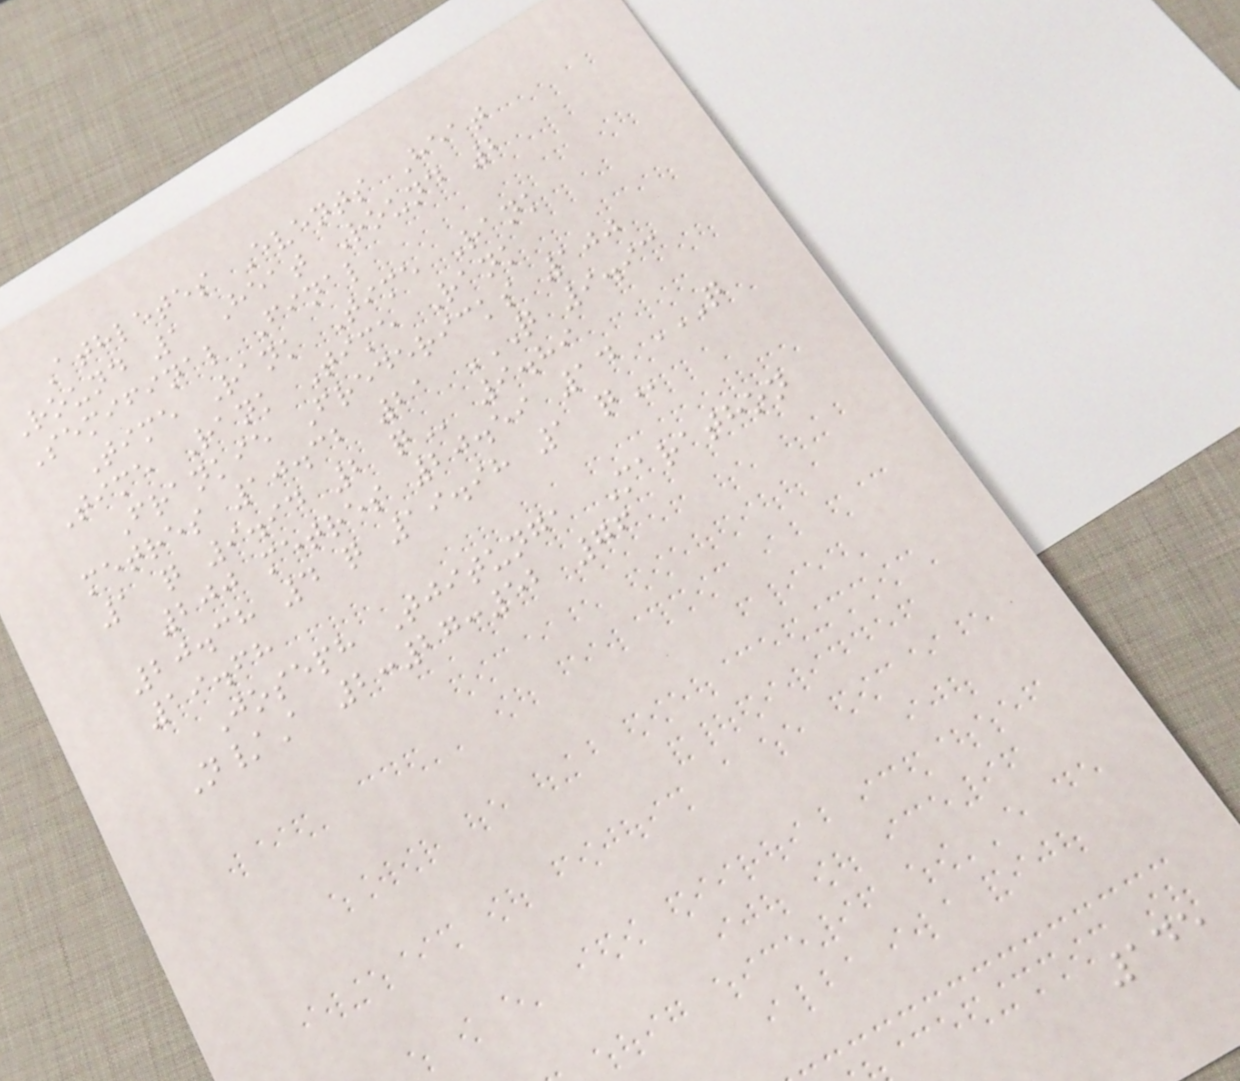Athletes Events Heat
Round 1 Heat Round 2
Semifinal Final
Time Rank Time Rank
Time Rank Time Rank
Frankie Fredericks 100
metres 10.32 21 Q 9.93
1 Q 9.94 2 Q 9.89
200 metres 20.59 14 Q
20.38 4 Q 19.98 1 Q
19.68
Joseph Tjitunga Marathon
N/A 2:27:52 76
145
